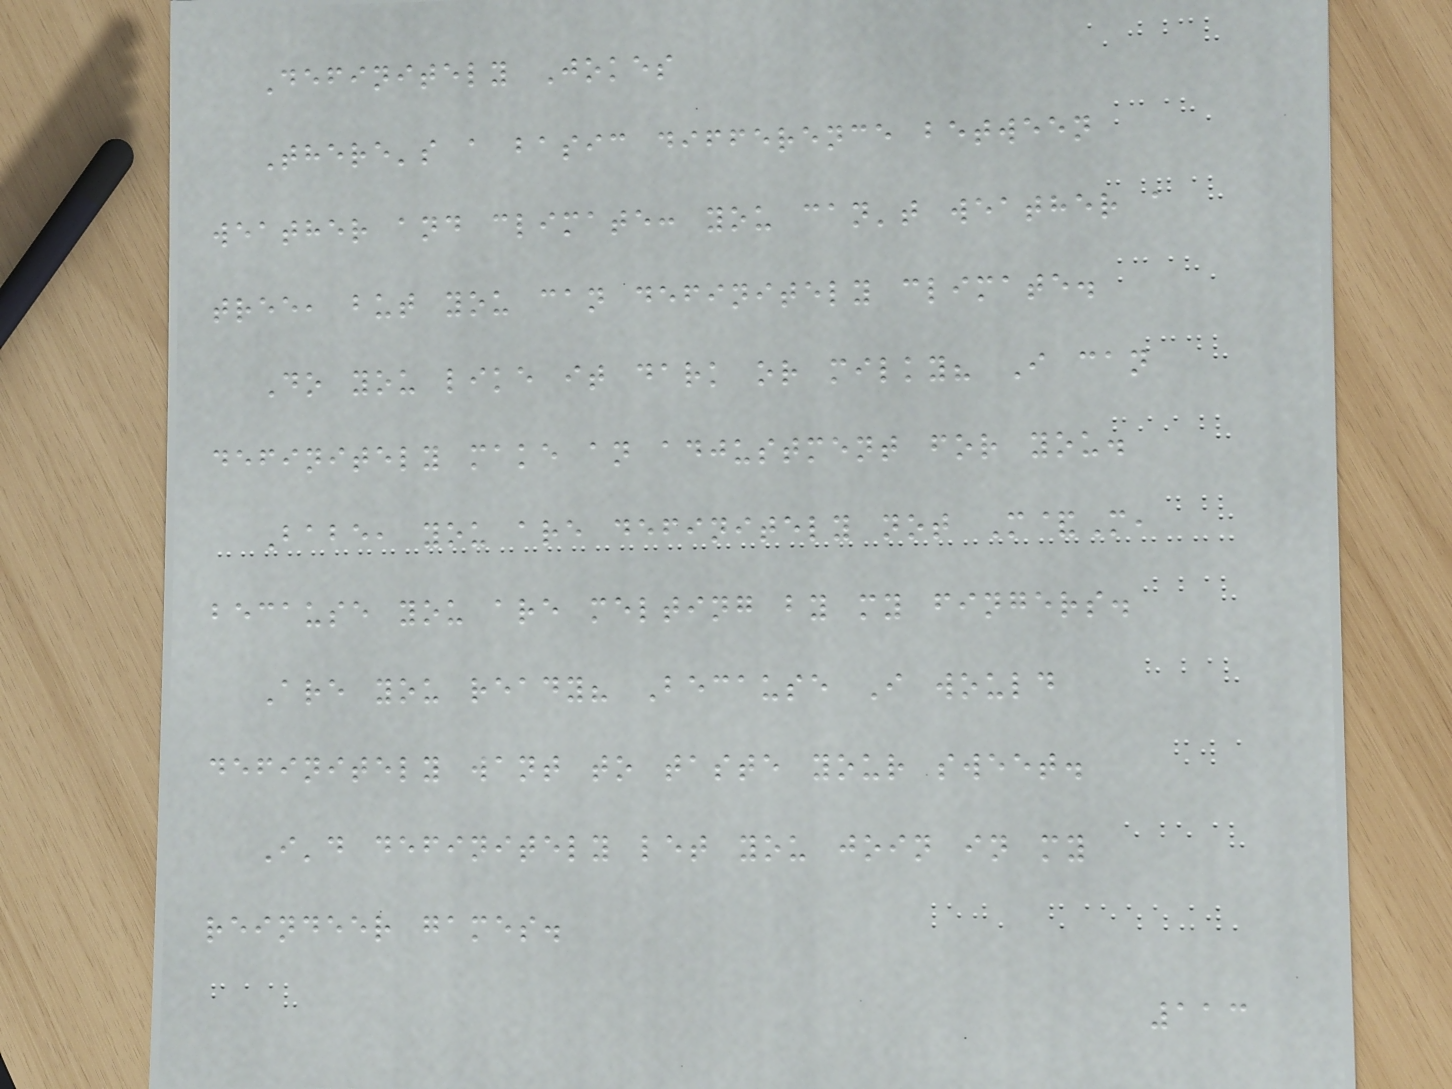Definitely Jokes
There's a basic difference between
weather and climate: you can't weather a
tree, but you can definitely climate.
Do you like it dark or milky? I can
definitely make an adjustment for you.
Babe, you are definitely not M&M,
because you are melting by my fingers.
Are you ready? Because I would
definitely want to taste your sweet.
I'd definitely let you join in my
reindeer games.
113
